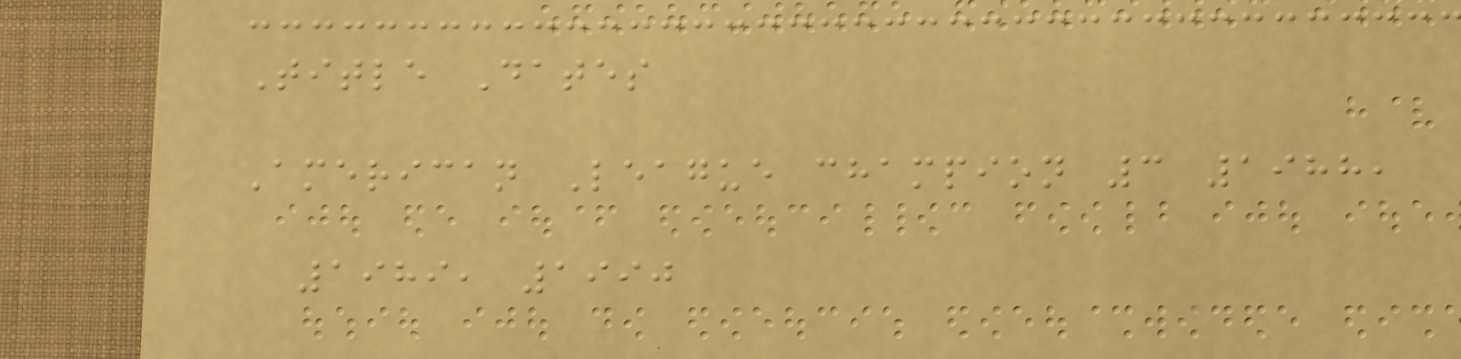Title Dates
American League champion 3 1988,
1989, 1990
